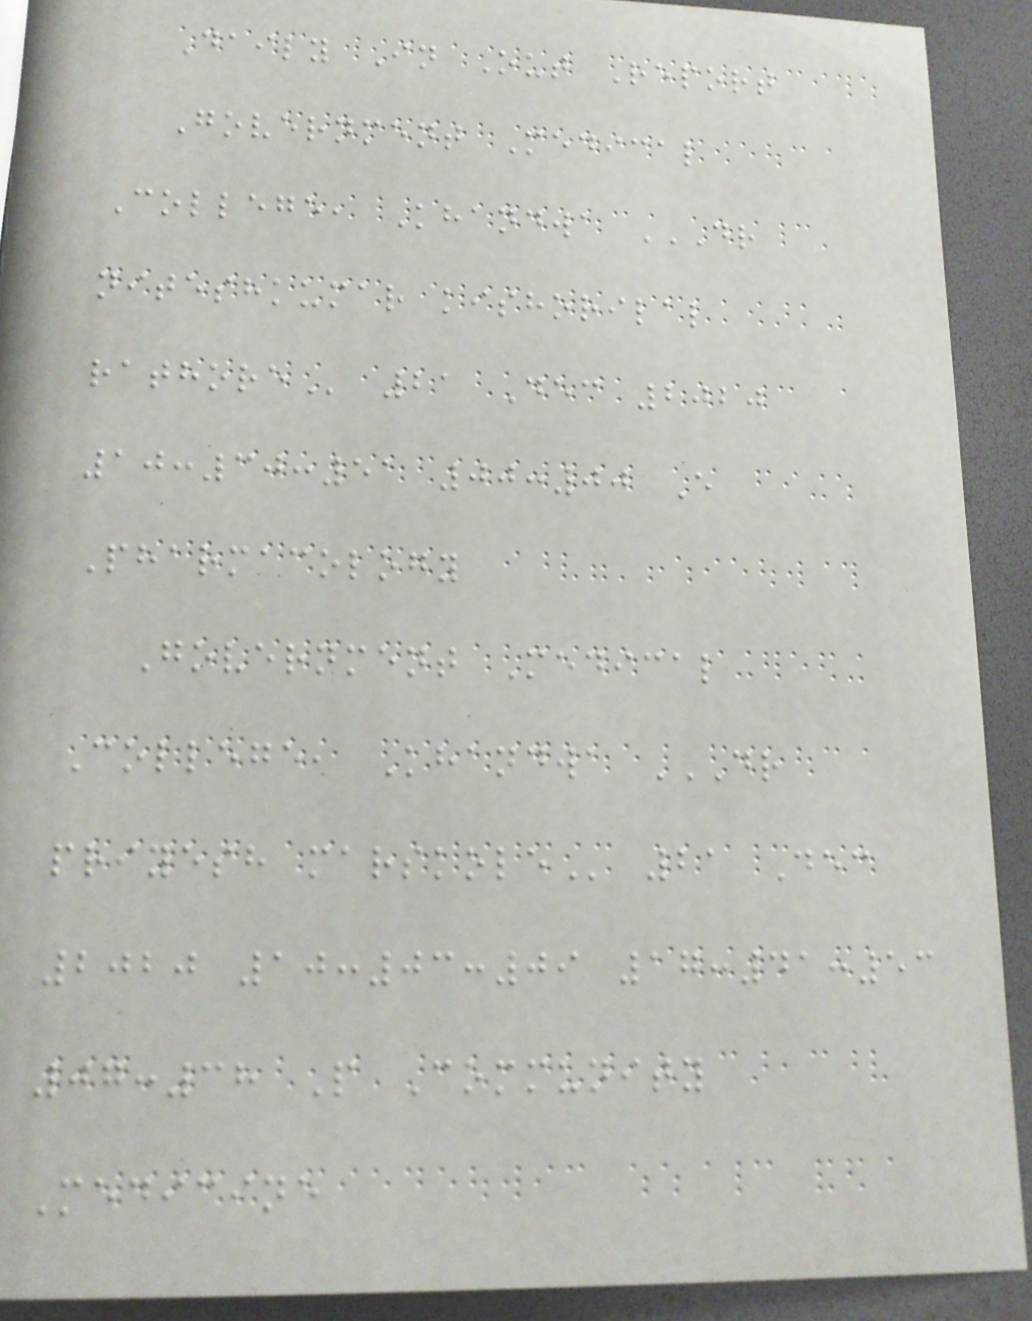Daily In Out Report
Government Medical
College, Khandwa DR
NITESHKUMAR KISHORILAL
RATHORE 21 Dec 2020
10:30:51 00:00 E
Pharmacology
Government Medical
College, Khandwa DR
PRIYESH MARSKOLE 21 Dec
2020 10:03:09 17:41:53
07:38 P Community
Medicine
